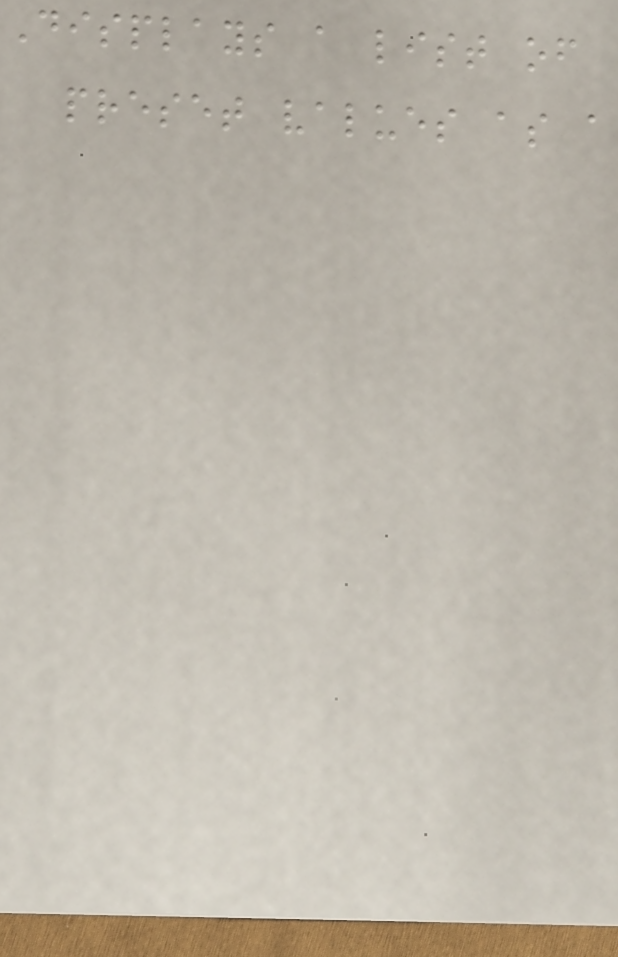Displays a list of
preset values as a
